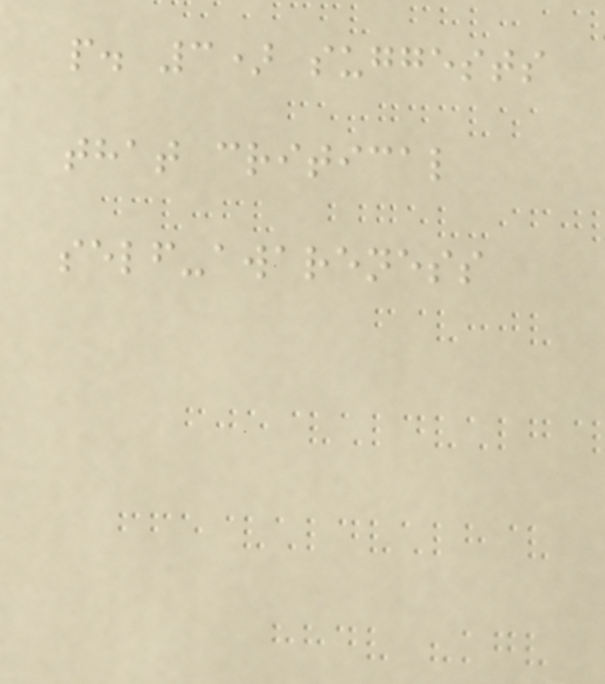p. 3) suggests
that critical
self-awareness
